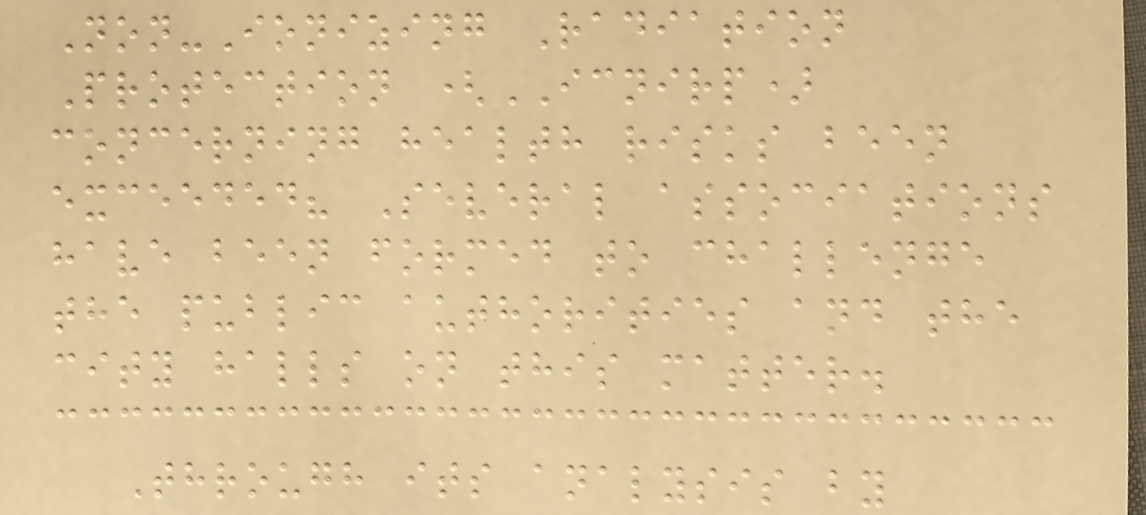Non-Ionizing Radiation
Protection (ICNIRP)
concerning health risks been
exceeded? Several associations
have been formed to challenge
the public authorities and the
city halls on this matter.
Through its analysis by
